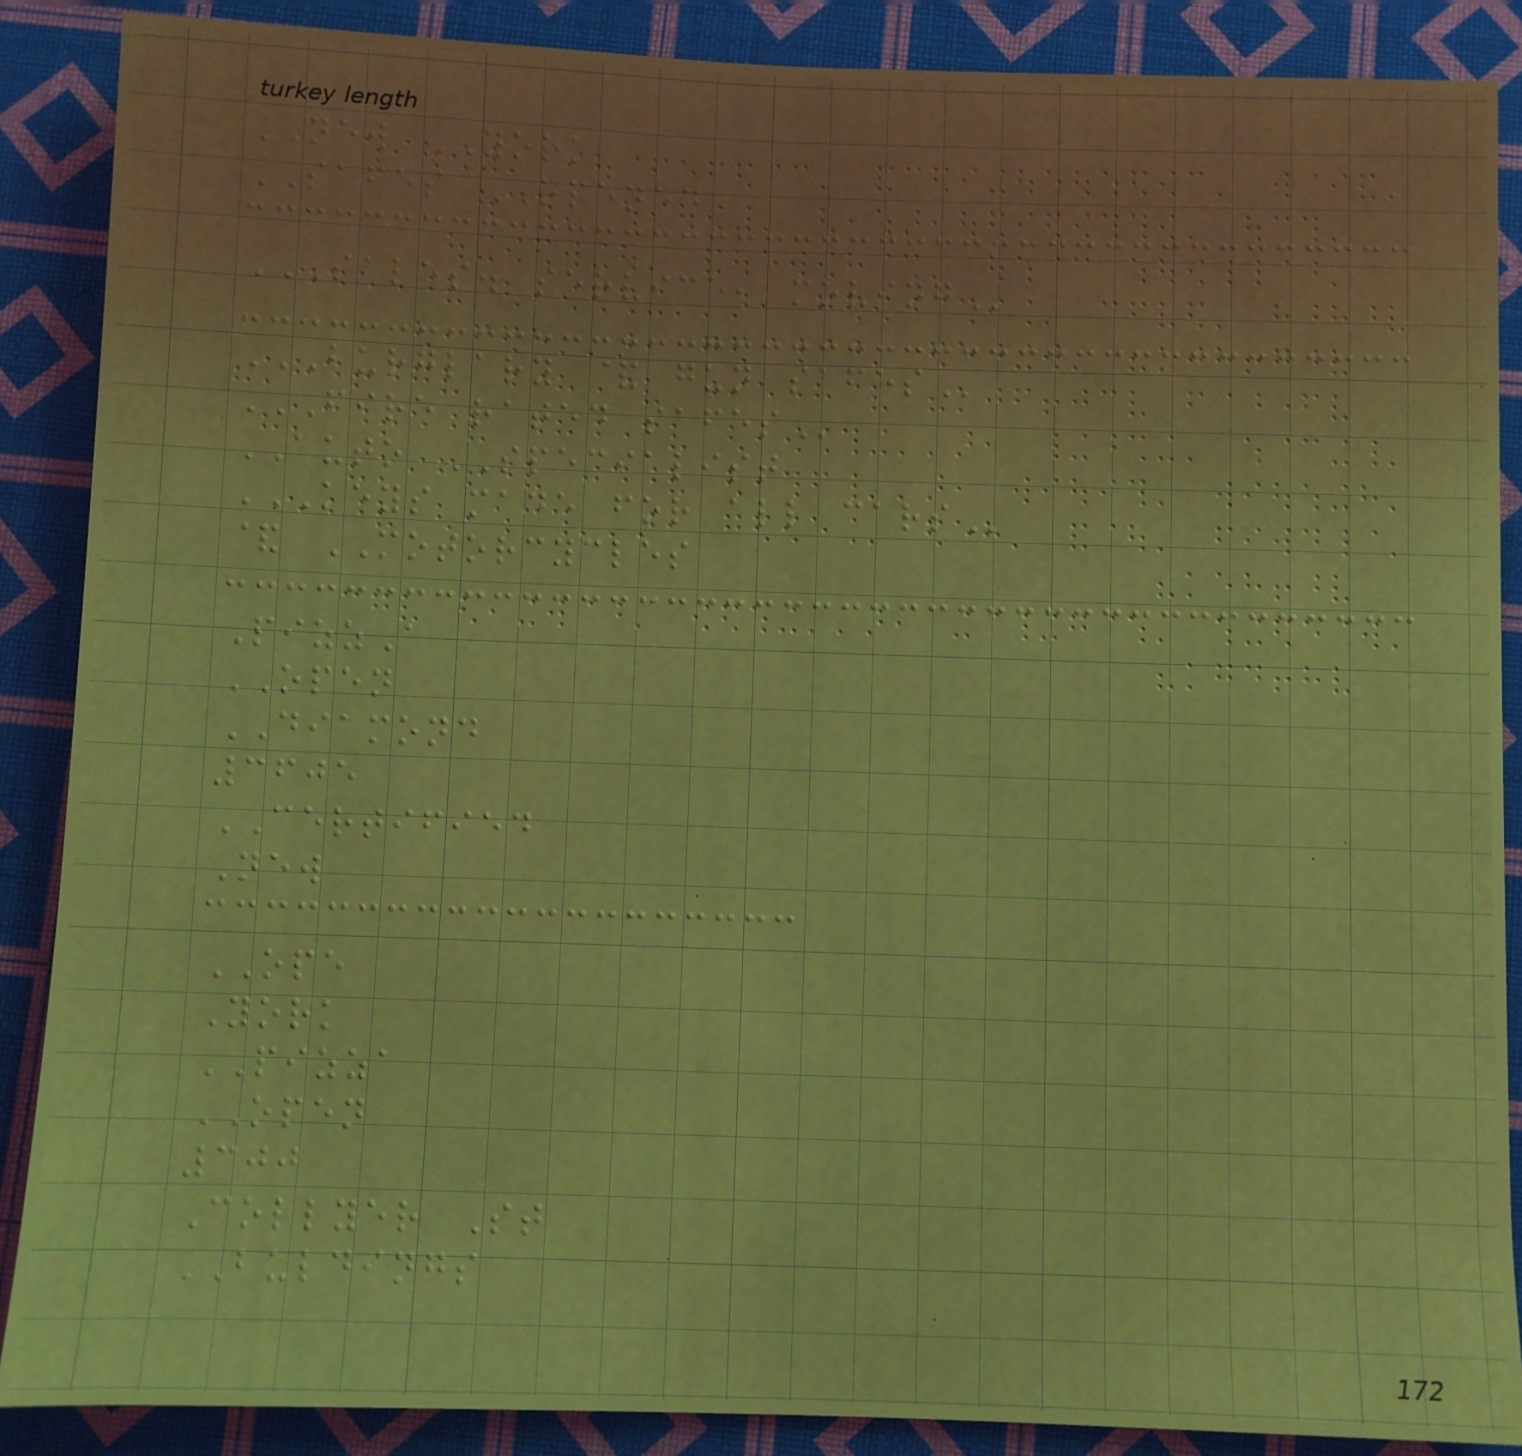NEW YORK
SAFES OPENED
SALES. SERVICE, MOVING
BURGLARY & GUN SAFES
FIRE RATED SAFES
AUTO SPECIALIST
KEYS MADE FOR ALL CARS
& MOTORCYCLES
PizzA
OPEN
DIAMOND
3605
CERTIFIED
New
OPE
York
PIZZA
OPEN
300
Collyer St
BULDINGS
